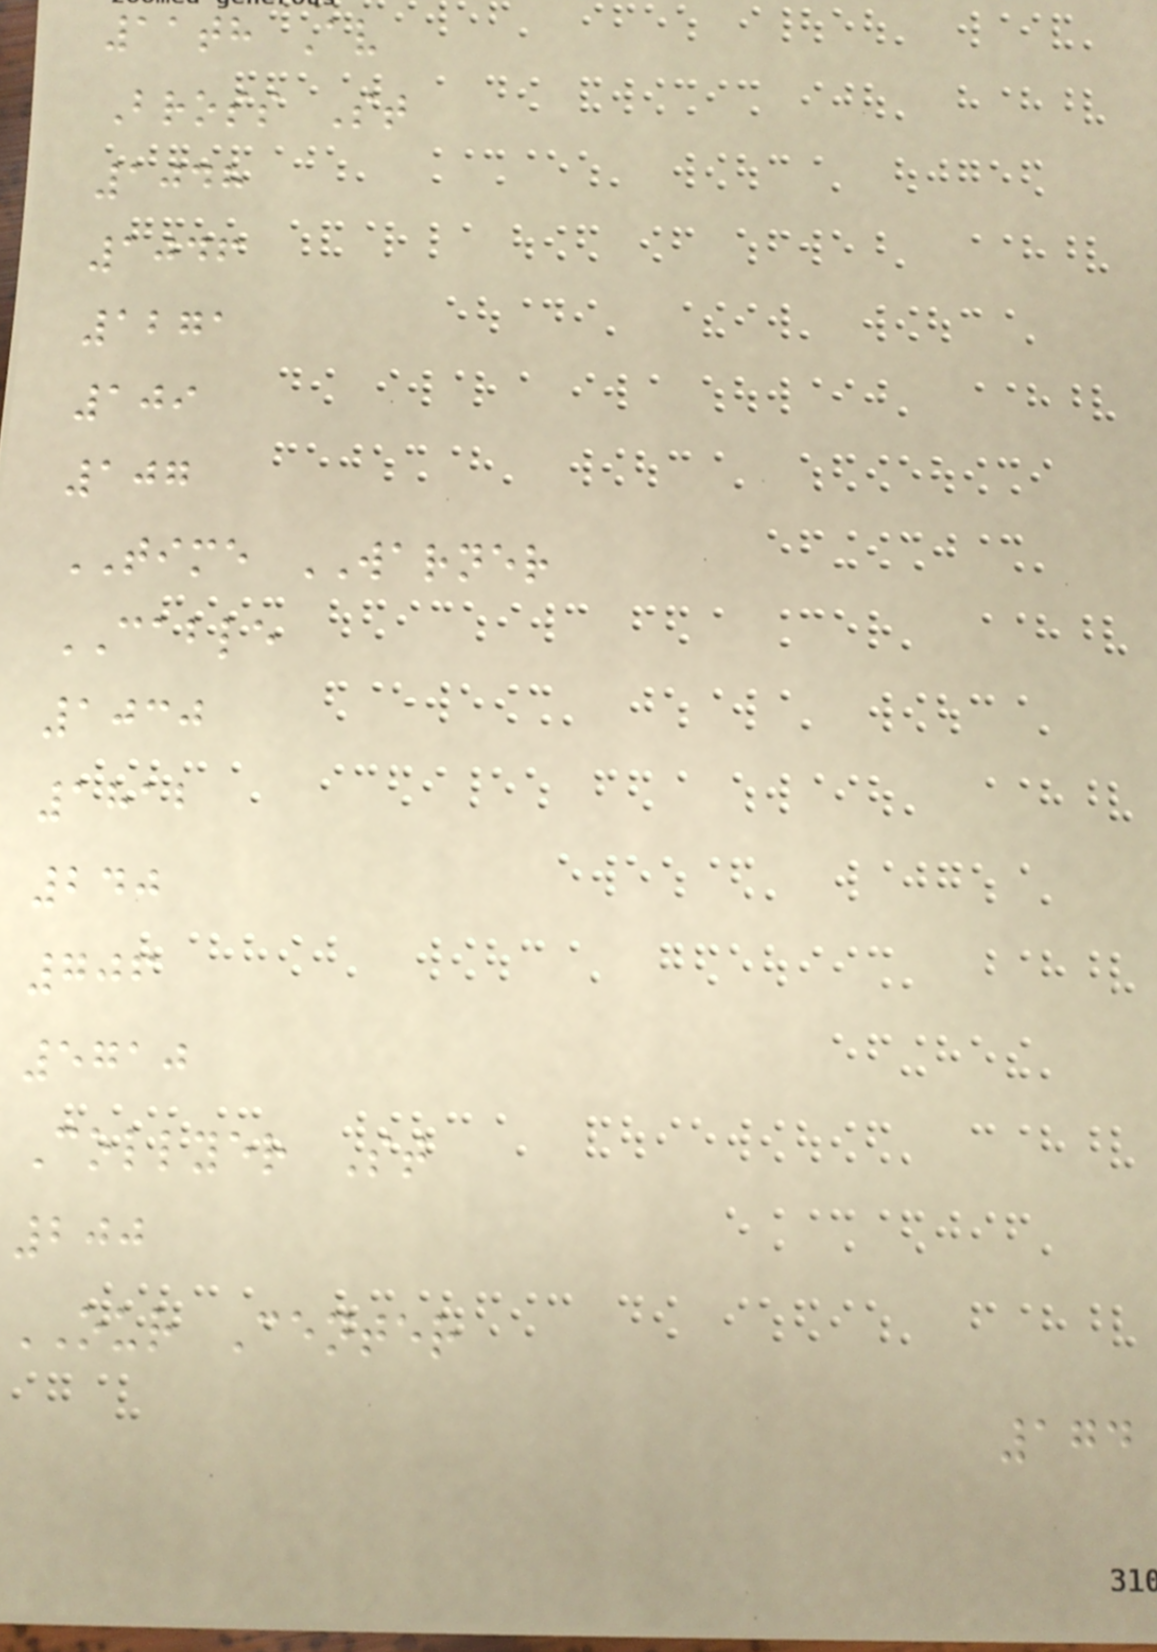11th Av
Bross St
1048
1046
1271
109
107
TIME WARNER
CABLE
1030
1812
240
706
5710
Collyer St
200
OUR Center
174
